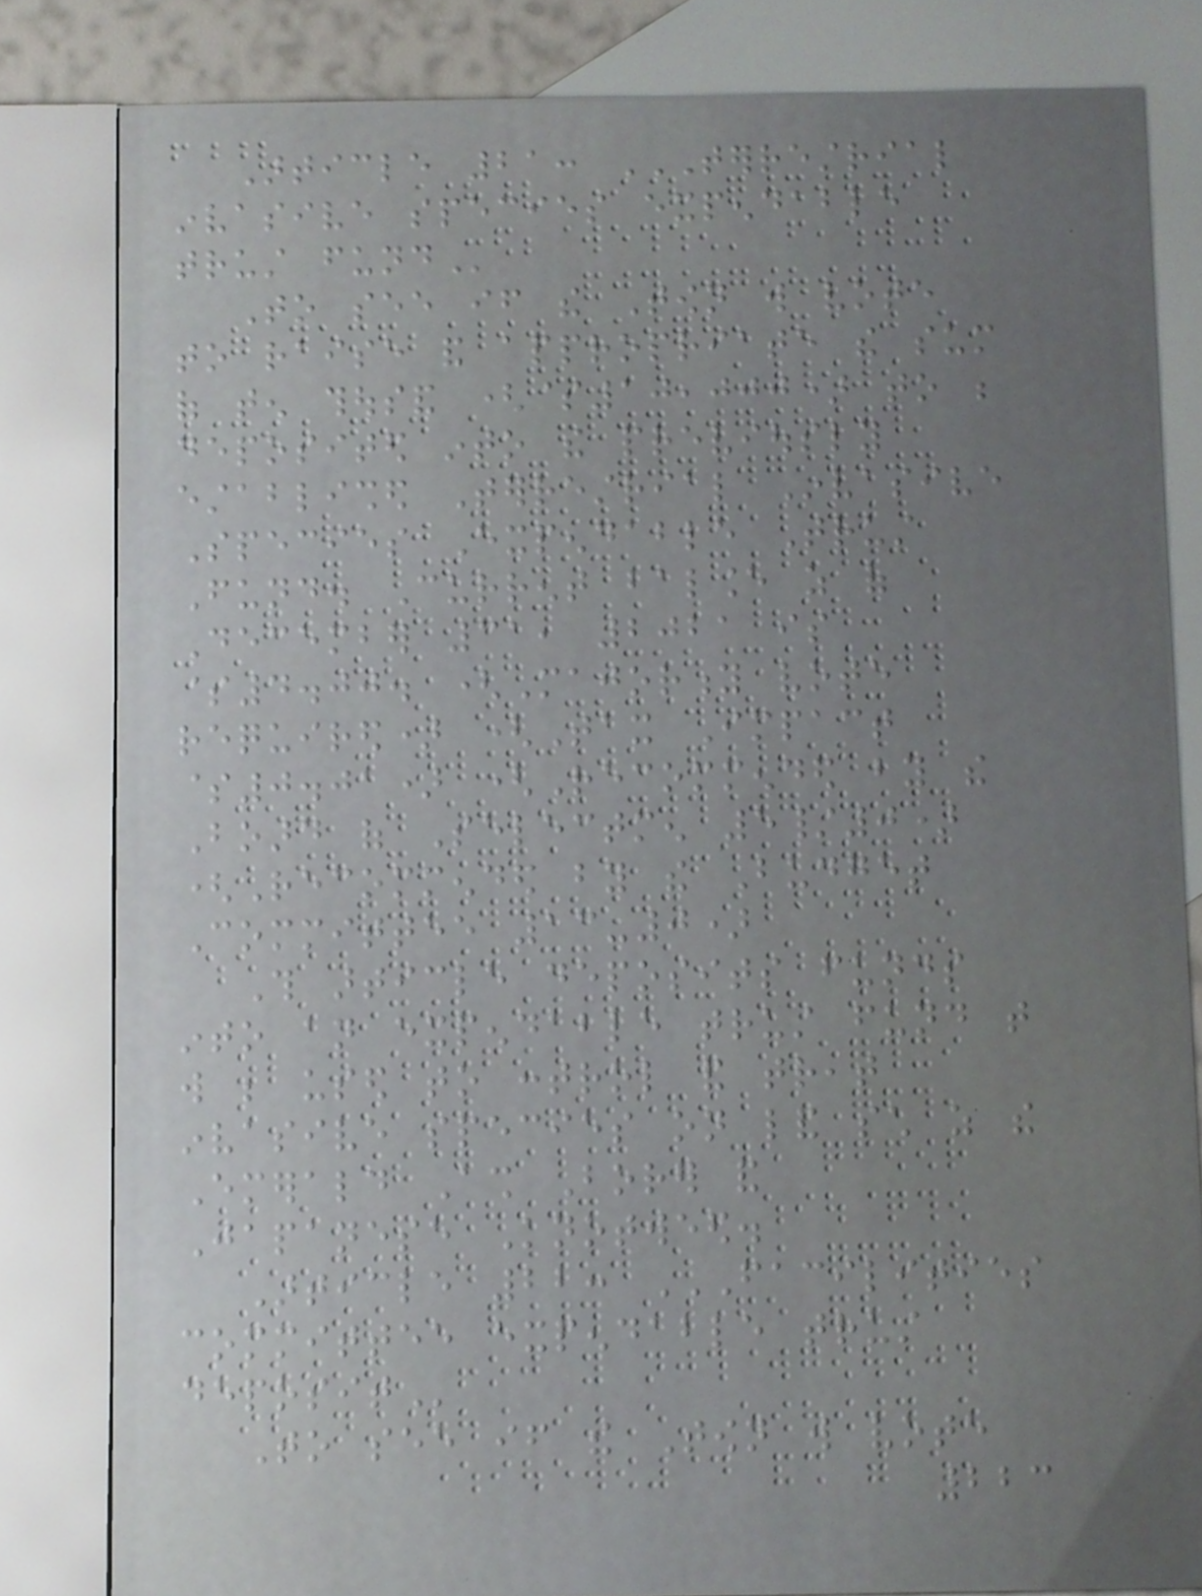Article 21: TERRESTRIAL
INVASIVE SPECIES EXPENDABLE
TRUST FUND
To see if the Town will vote
to raise and appropriate the sum
of ten thousand ($10,000) to be
deposited into the previously
established Terrestrial Invasive
Species Expendable Trust
Fund. Current balance as of
December 31, 2021 is
$4.00. (Majority vote
required) (Tax Impact
$0.01) (Recommended by the
Board of Selectmen 5/0)
(Recommended by the Budget
Committee 13-0)
This article deposits funds
into an expendable trust fund that
will be used to control and treat
invasive species on land such as the
Emerald Ash Borer and
Japanese Knotweed.
Article 22: FACILITIES
COMMITTEE EXPENDABLE TRUST
DEPOSIT
To see if the Town will vote
223
